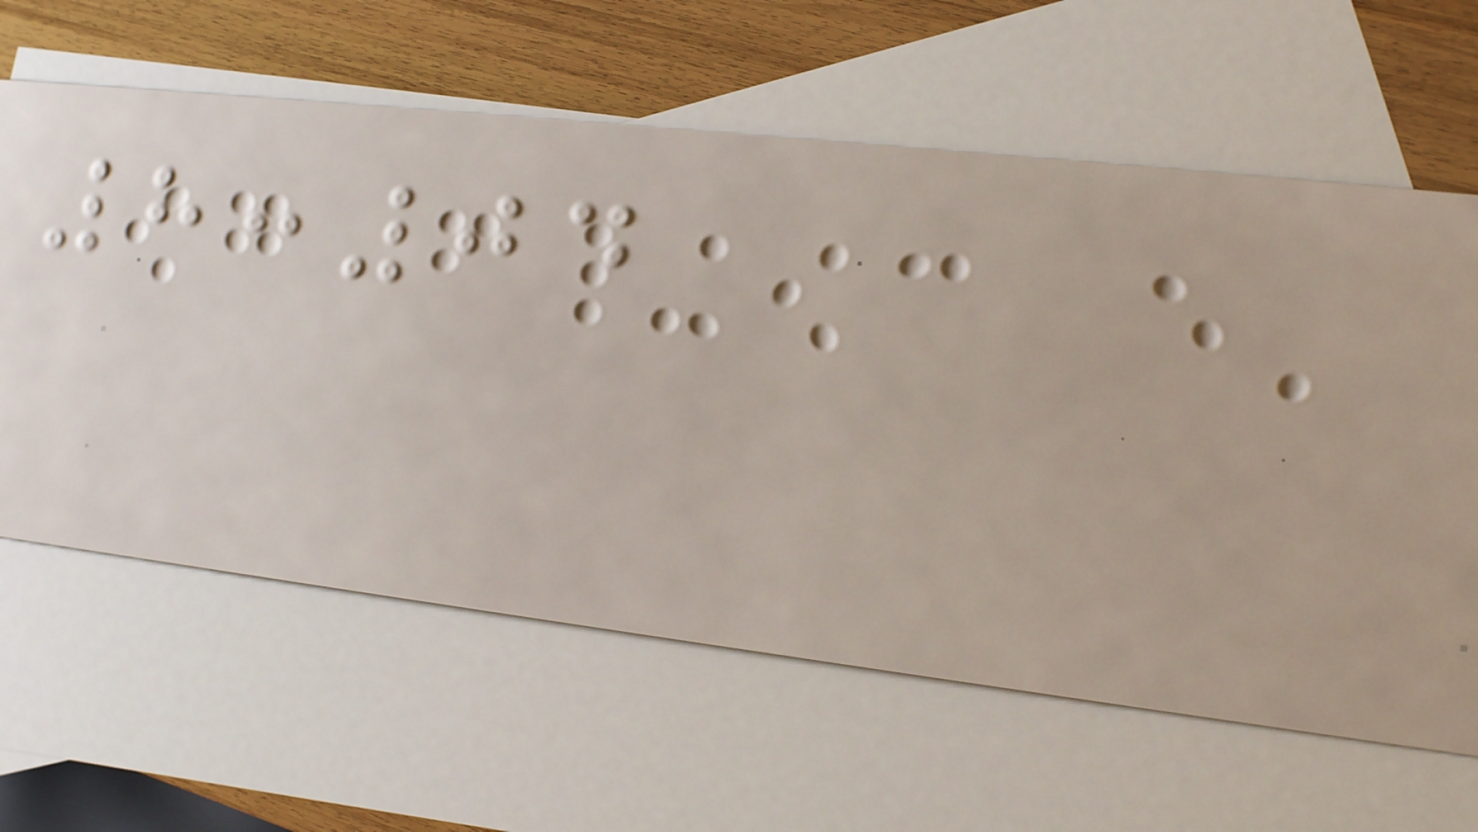8:04
